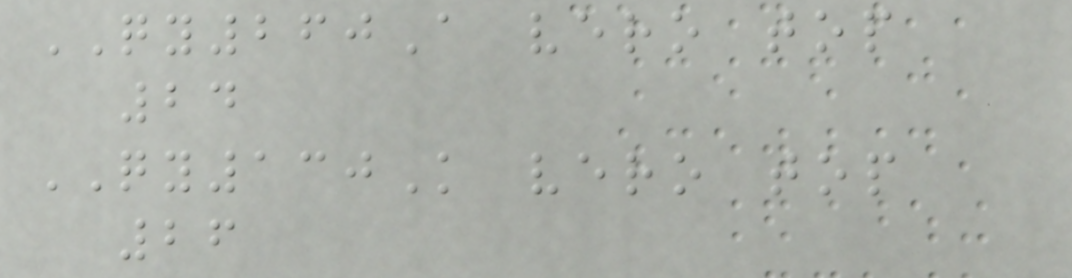QY260A vero top
24
QY130K vero top
26
